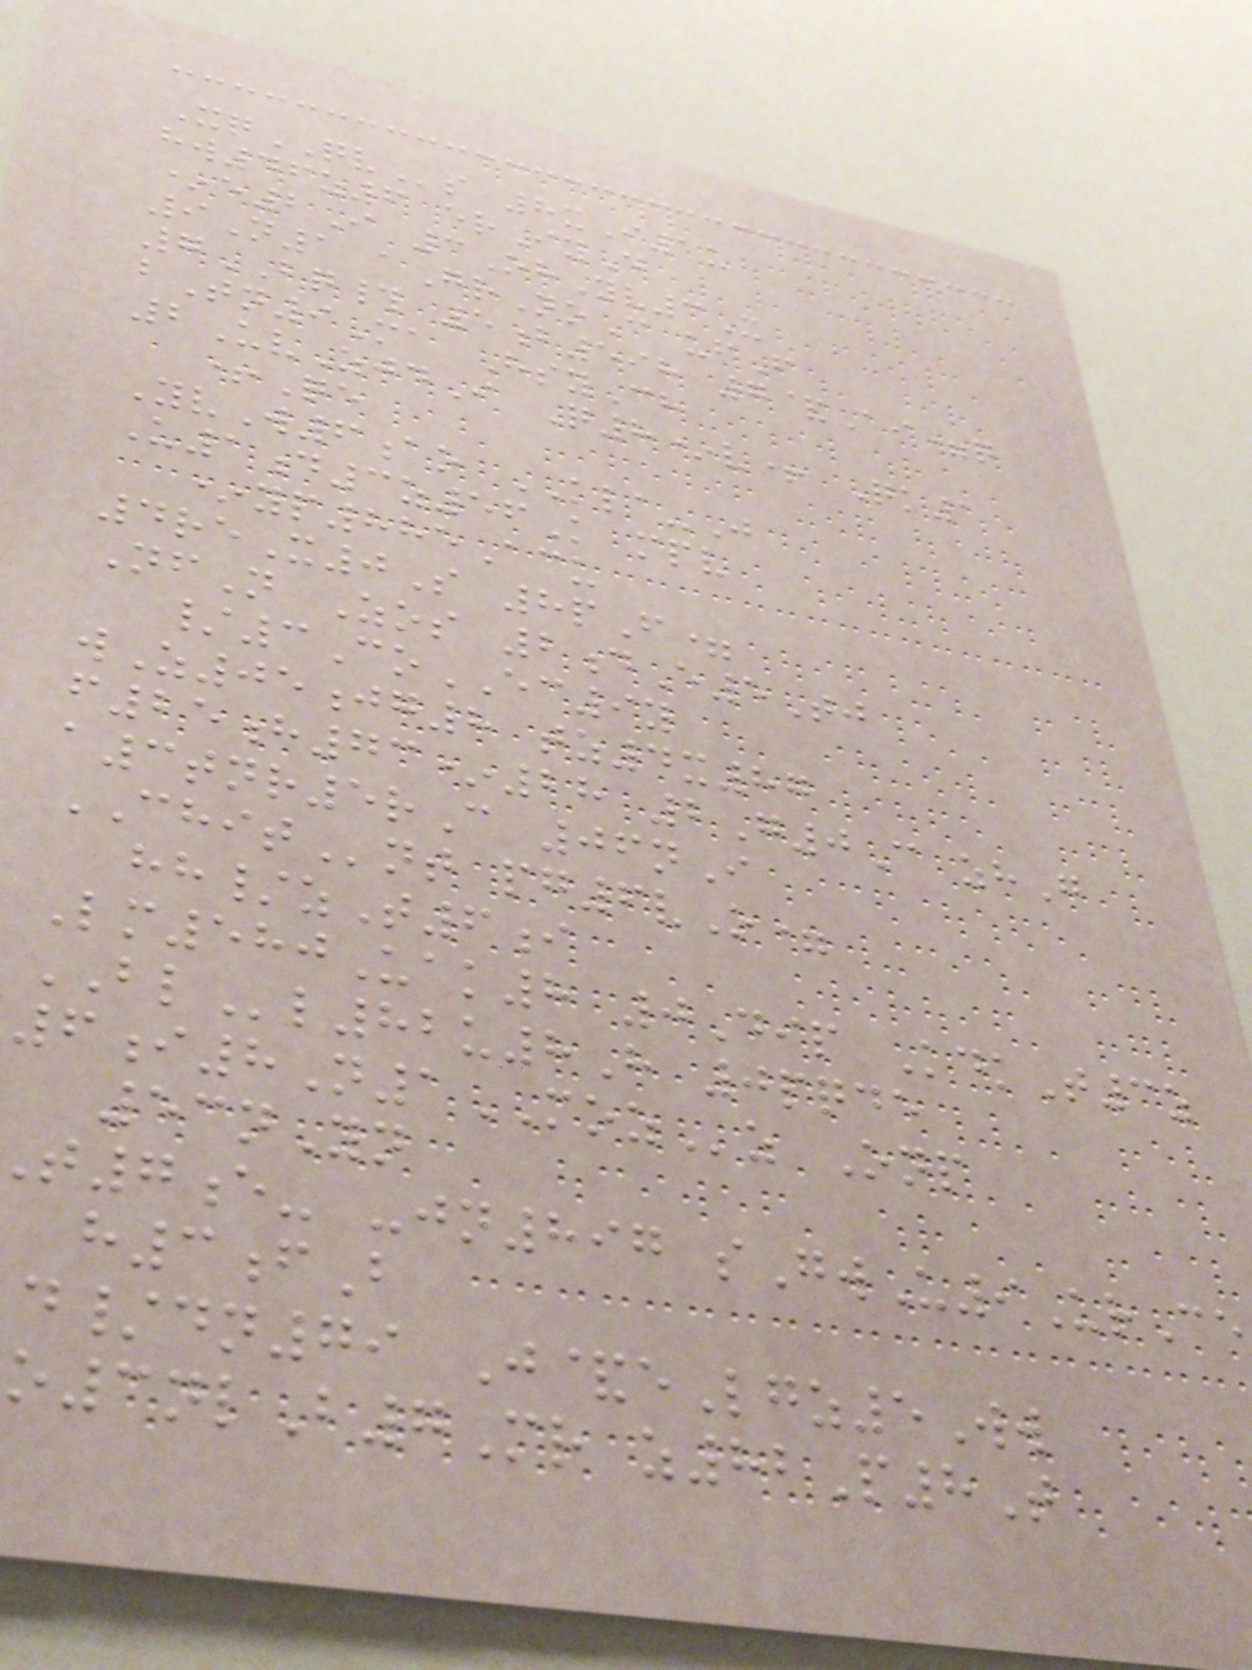XqQVs 8xI1u
hw46z6 erIyD
*e2I 3OhYv3X
9N1 aGrNoC ufF
7BQ# 5b598 7&Ai=q
bTn9Ma HsyCh
2UvZjdI Q8*v+ Qk1
+Qe
YvW6ao KLA-J
U1d3z56K mpv
*yp885Acu
4reX0S 8pF=
NfN Zos 2dE5Tj
/3CoEC9y
wZ05jg8 tz4x87
f25h73*28 2G0C zhG
a3tnr5rC 06nI
CHITnt pg6vO=
hh/zT6i
Lm580Uak8 0Dip KdkT3z
BLl82u8H 0pqde
6i8N1MOZz Onp
53nYn
t7e- -jn897 sGwU9UrCe
h3fB
d/dn79 J&eLgz5Ww
o3nlB7Mr z82P8T
